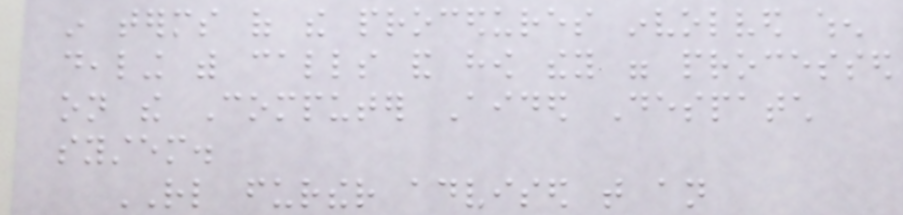in terms of the procedures involved when
dealing with calls and how they were processed
on the Computer Aided Despatch
system.
RL further advised that an
